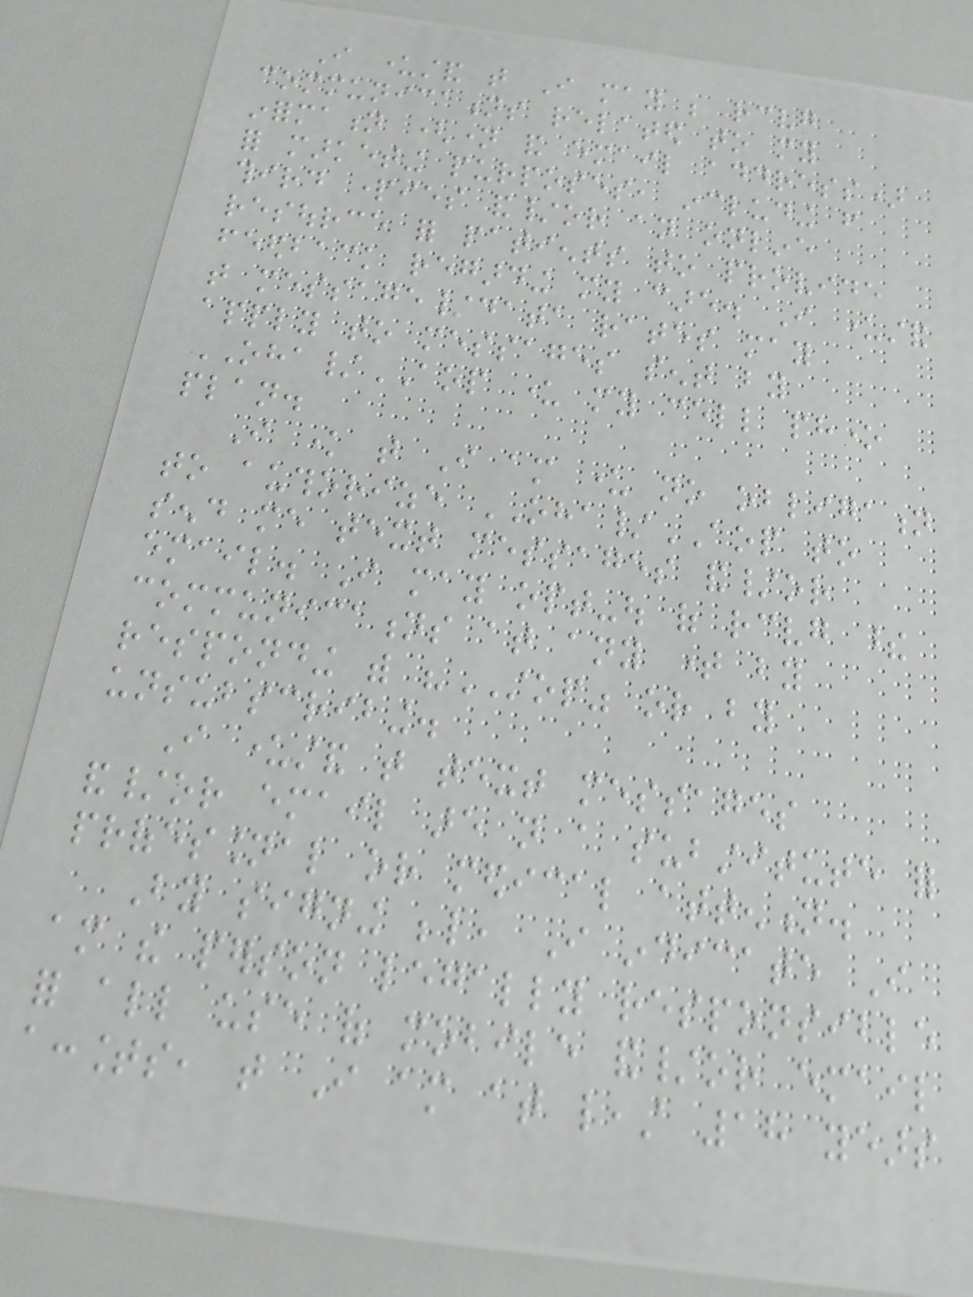I understand that I may be receiving
communications related to my
information (name and email address)
for marketing purposes, including from
third parties and/or an online
resource for patients to provide
feedback regarding my care. I understand
that message/data rates may
apply to messages sent by
OHA/AOP under my cell phone
plan.
I know that I am under no obligation
to authorize OHA/AOP to
send me text messages and/or
email. I may opt-out of receiving these
communications at any time by
responding with "STOP" or by
unsubscribing.
I understand that text messages
and/or email are not a substitute for
professional or medical attention.
By signing below, I indicate I
am the person legally responsible
for all use of mobile and/or email
accounts, that I am at least 18 years
